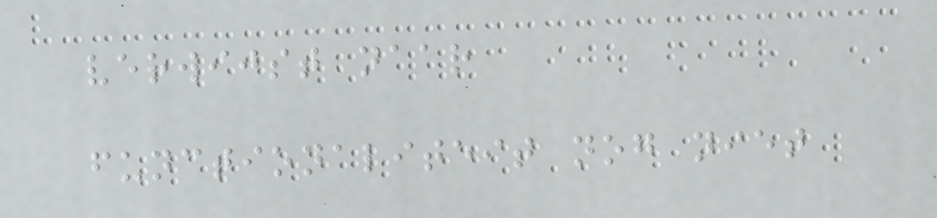verwijst naar
functionaliteit nog niet
